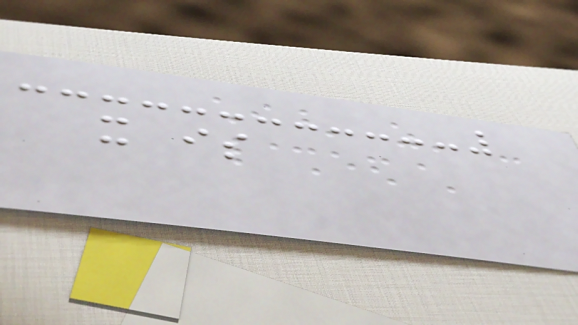it is
